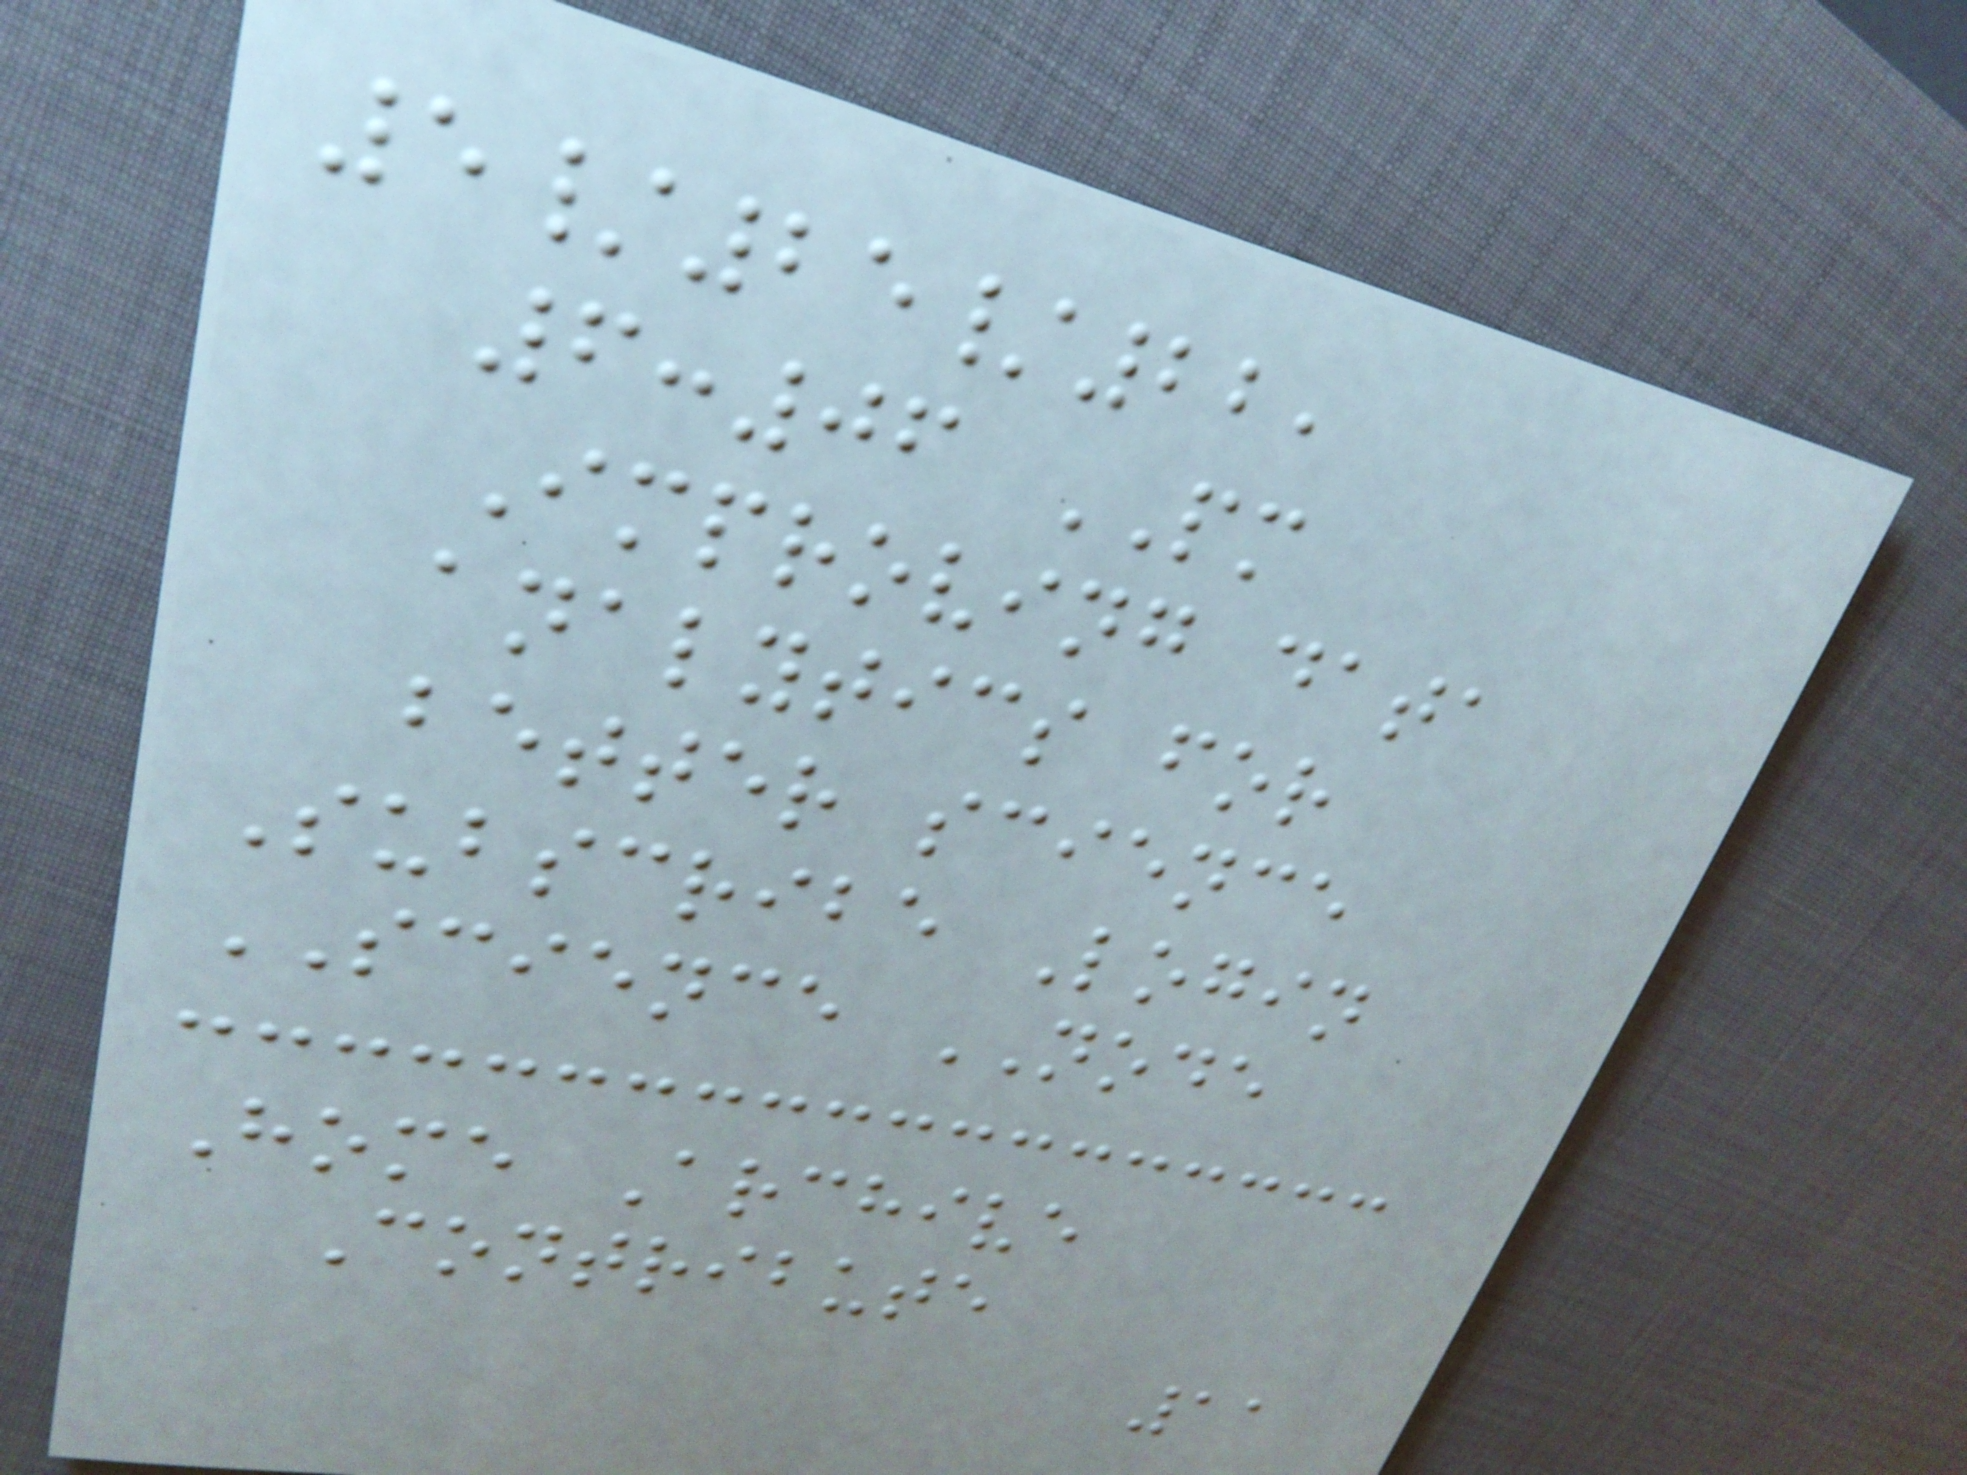5/25/22,
6:06 PM
Improving data
analytics for
better science
Subscribe Login
SCIENCE NODE
Home Archive
Contribute
11
